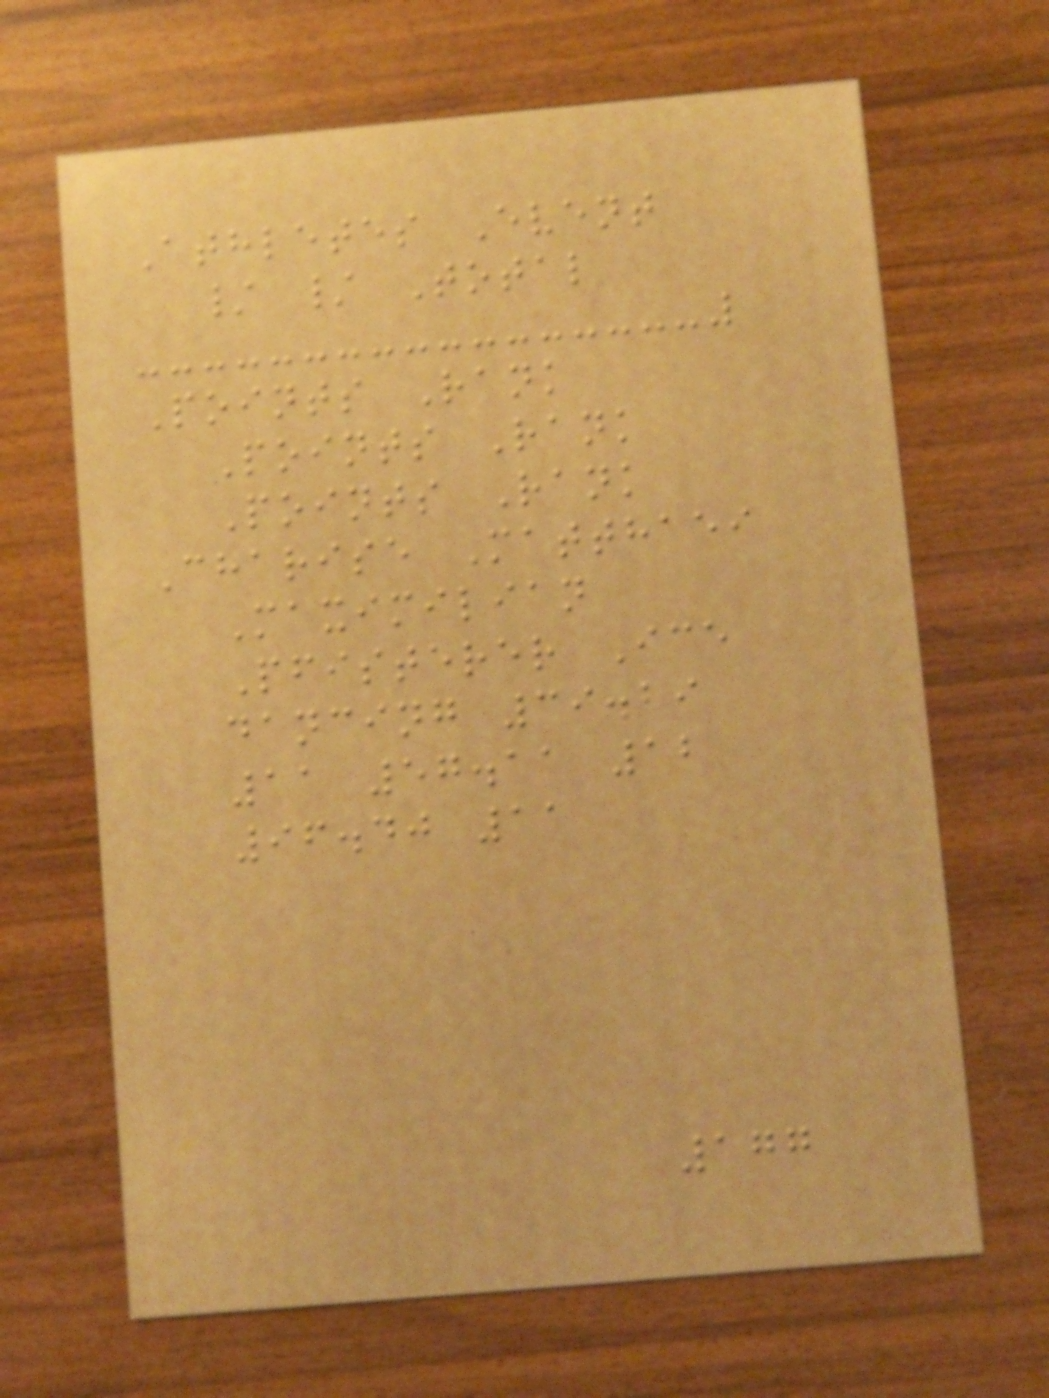Athletes Event
/ / Total
Points Rank
Points Rank
Points Rank
Charise Matthaei
Maximilian
Pfisterer Ice
dancing 39.29
11 57.11 12
96.40 11
177
